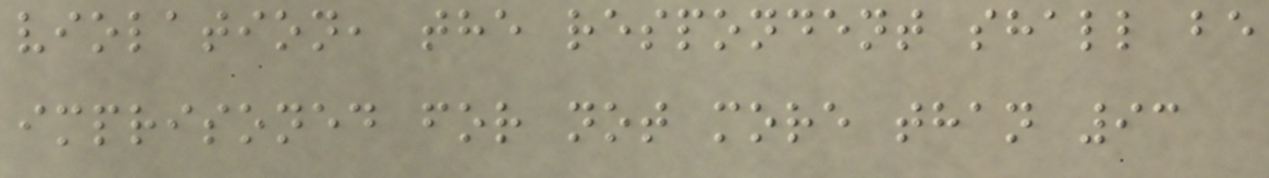violation, the respondent shall be
imprisoned for not more than 93
